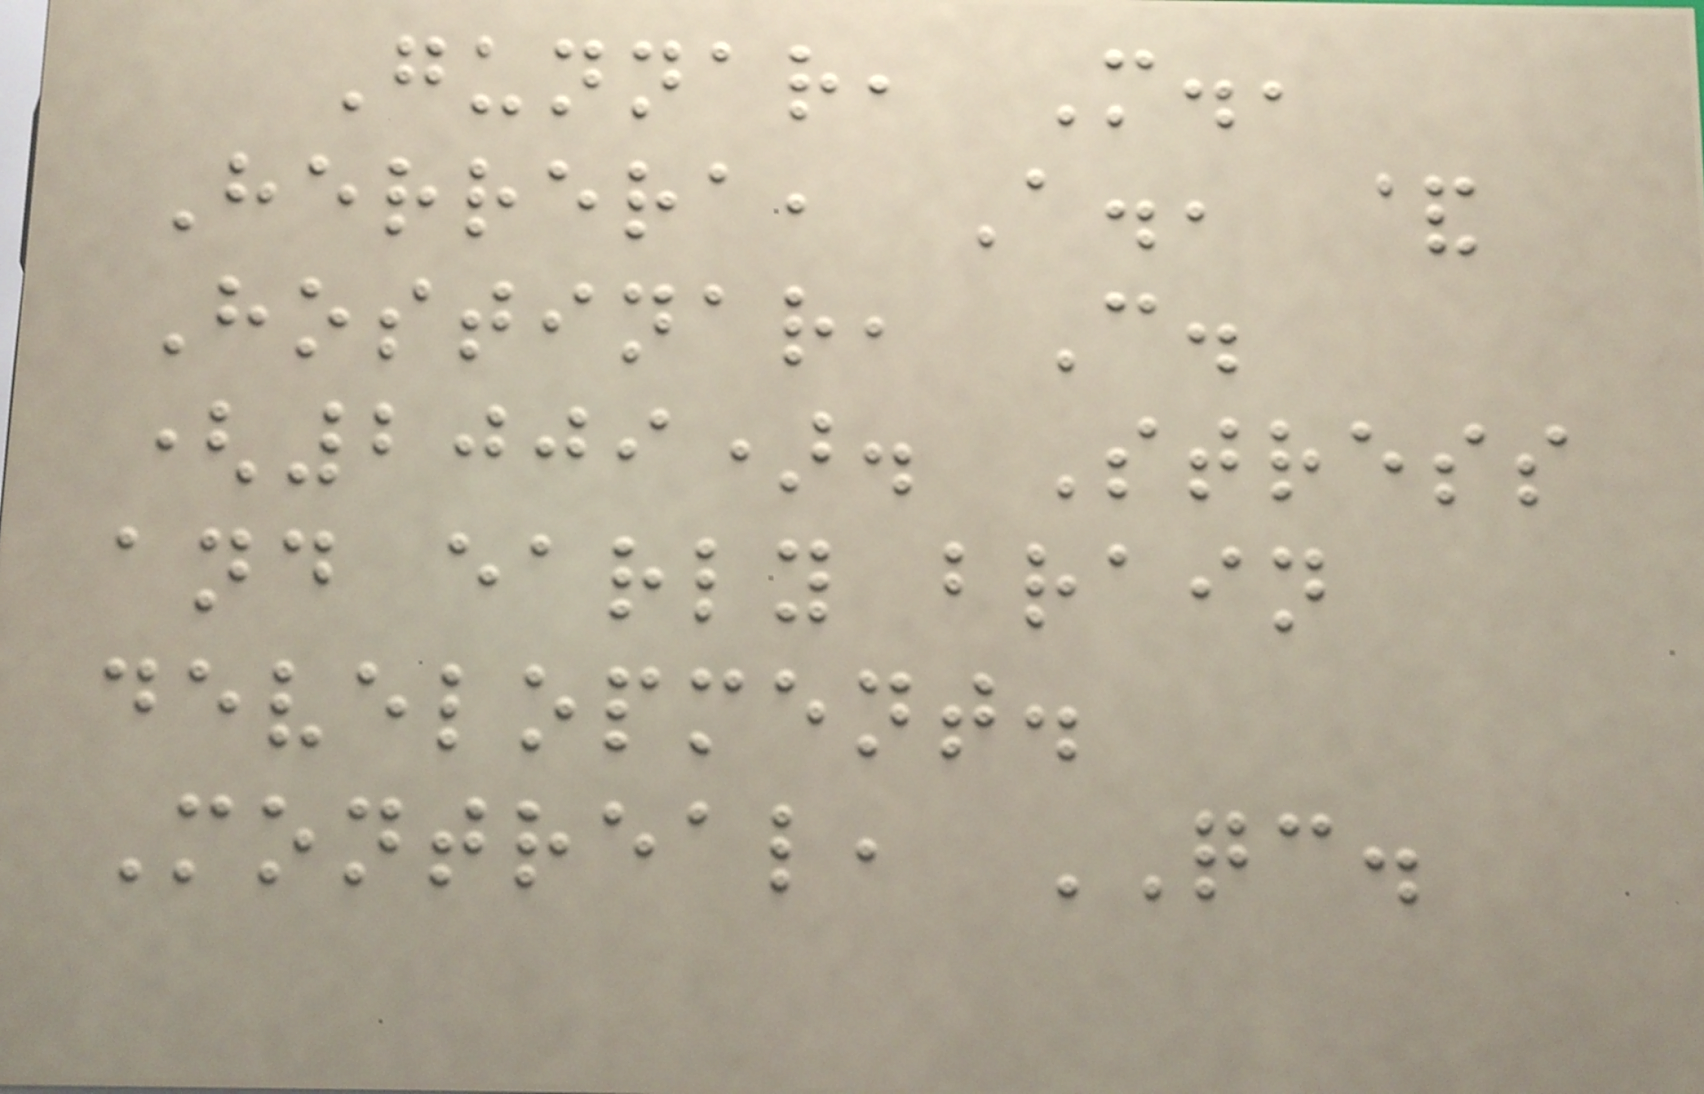Gunnar, M.,
Herrera, A., &
Hostinar, C.
(2009). Stress
and early brain
development.
Montreal, QC.
